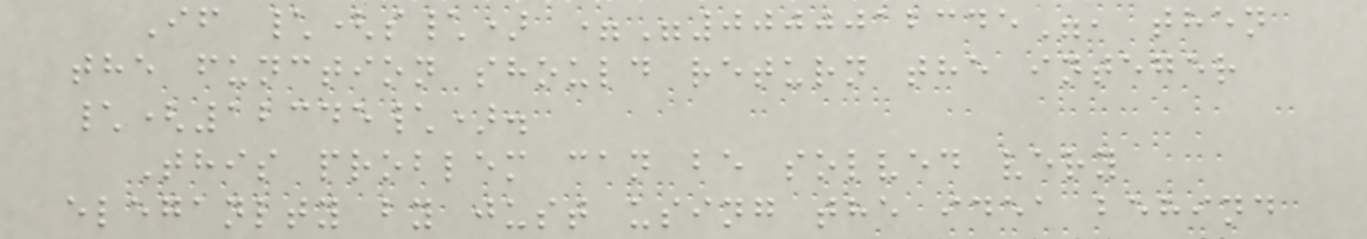If \(s\) ="0000012345", then
the function should return the integer
\(12345\).
This problem can be solved very
eleganlty by just using the idea behind
